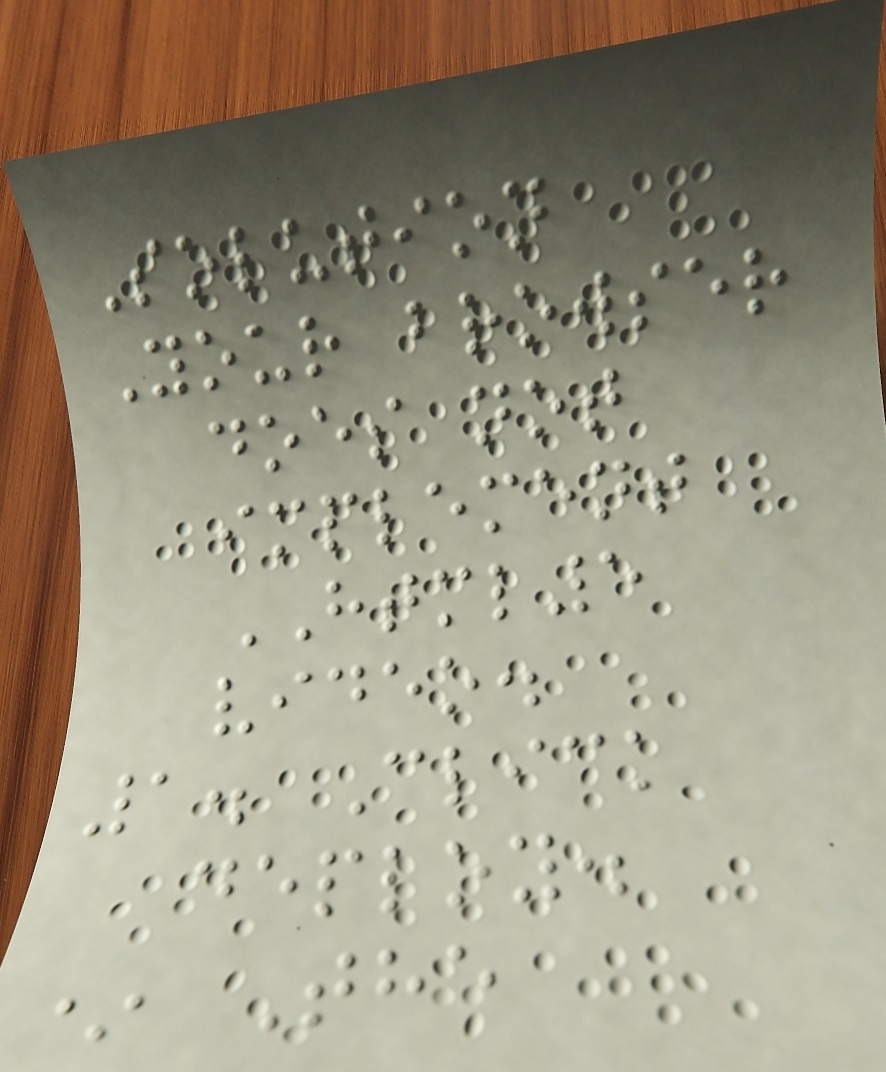Solution
Your browser
does not
implement
HTML5
video.
1. Click
deploy.
* The
